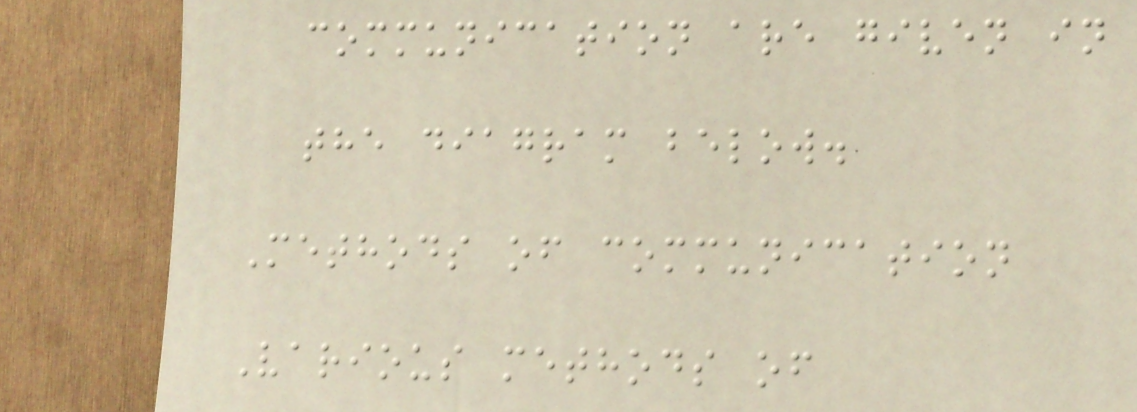communication are given in
the diagram below.
Methods of communication
Various methods of
